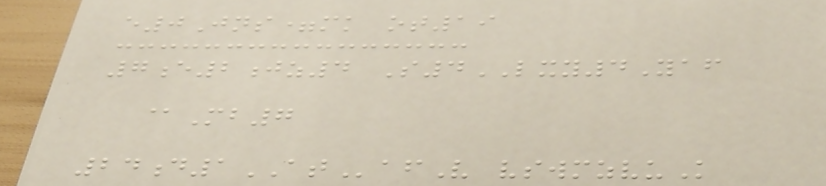e0Jns=mk ot19
7e2jz4 S4LXY4Yaf
@Mb7
24d1ATafV vswmzvuK
